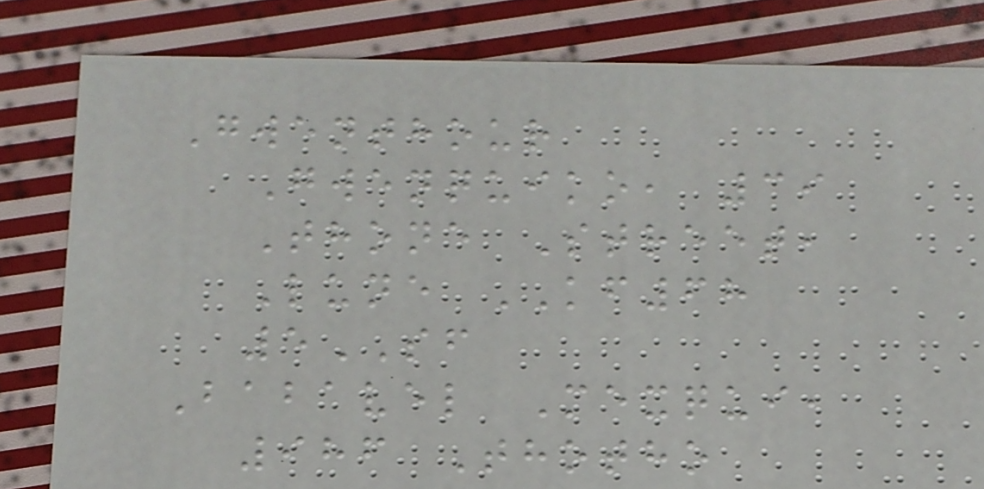Gwenthour
Gwenquiko, 39
Thone Street,
Lune KF68
5SF
Babavel Mexqui,
986 Thotho
